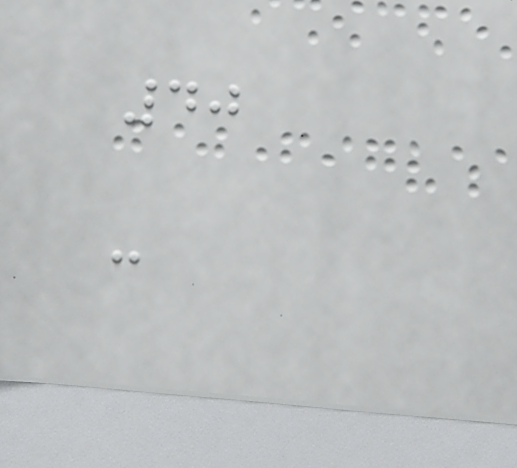40
-
